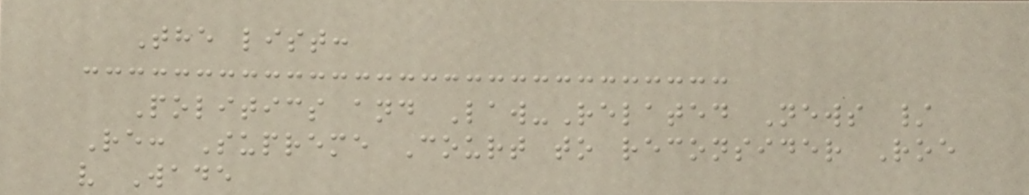The list:
Politics and Law-Related News /
Re: Supreme Court to reconsider Roe
v Wade
